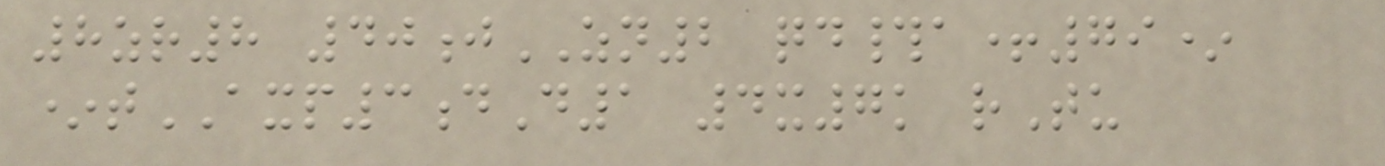8zr8 40jZN2 qd#a+79*
*tAXP3dD1 4x7k rTu
